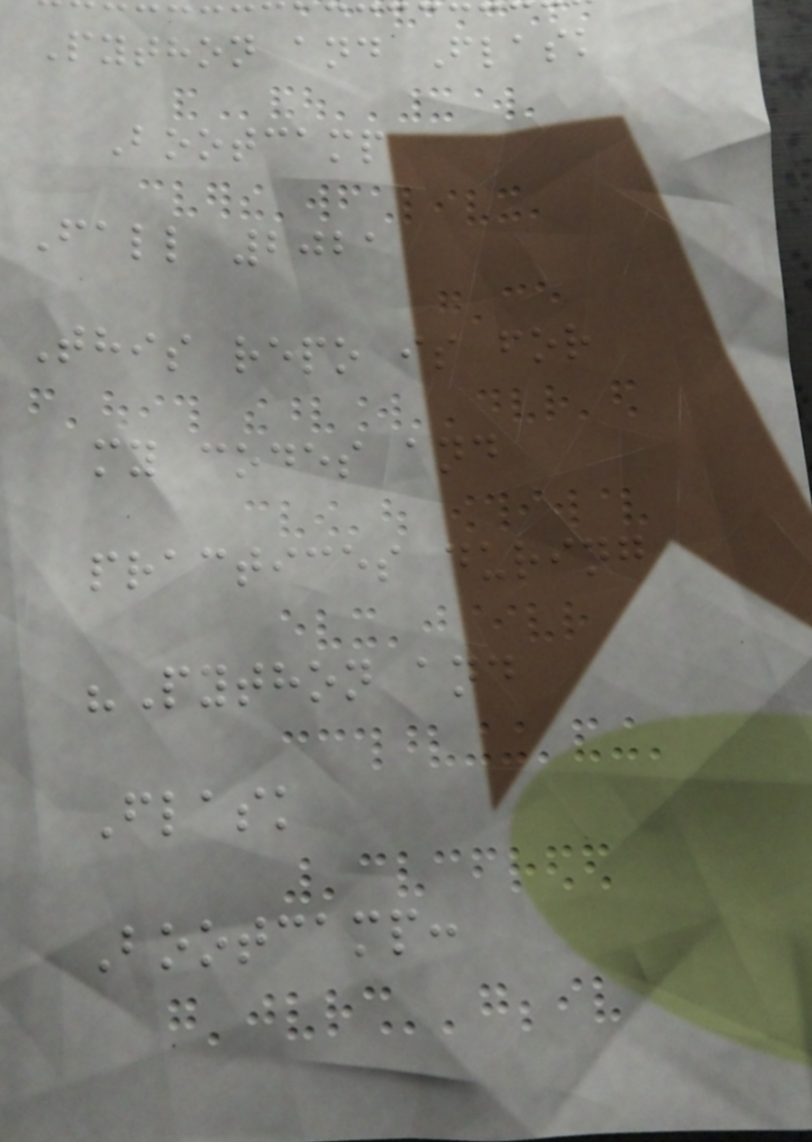Python and Flask
Bootcamp
Fall 2021
This repo is for
my codes and
practices during
"Python and
Flask
Bootcamp:
